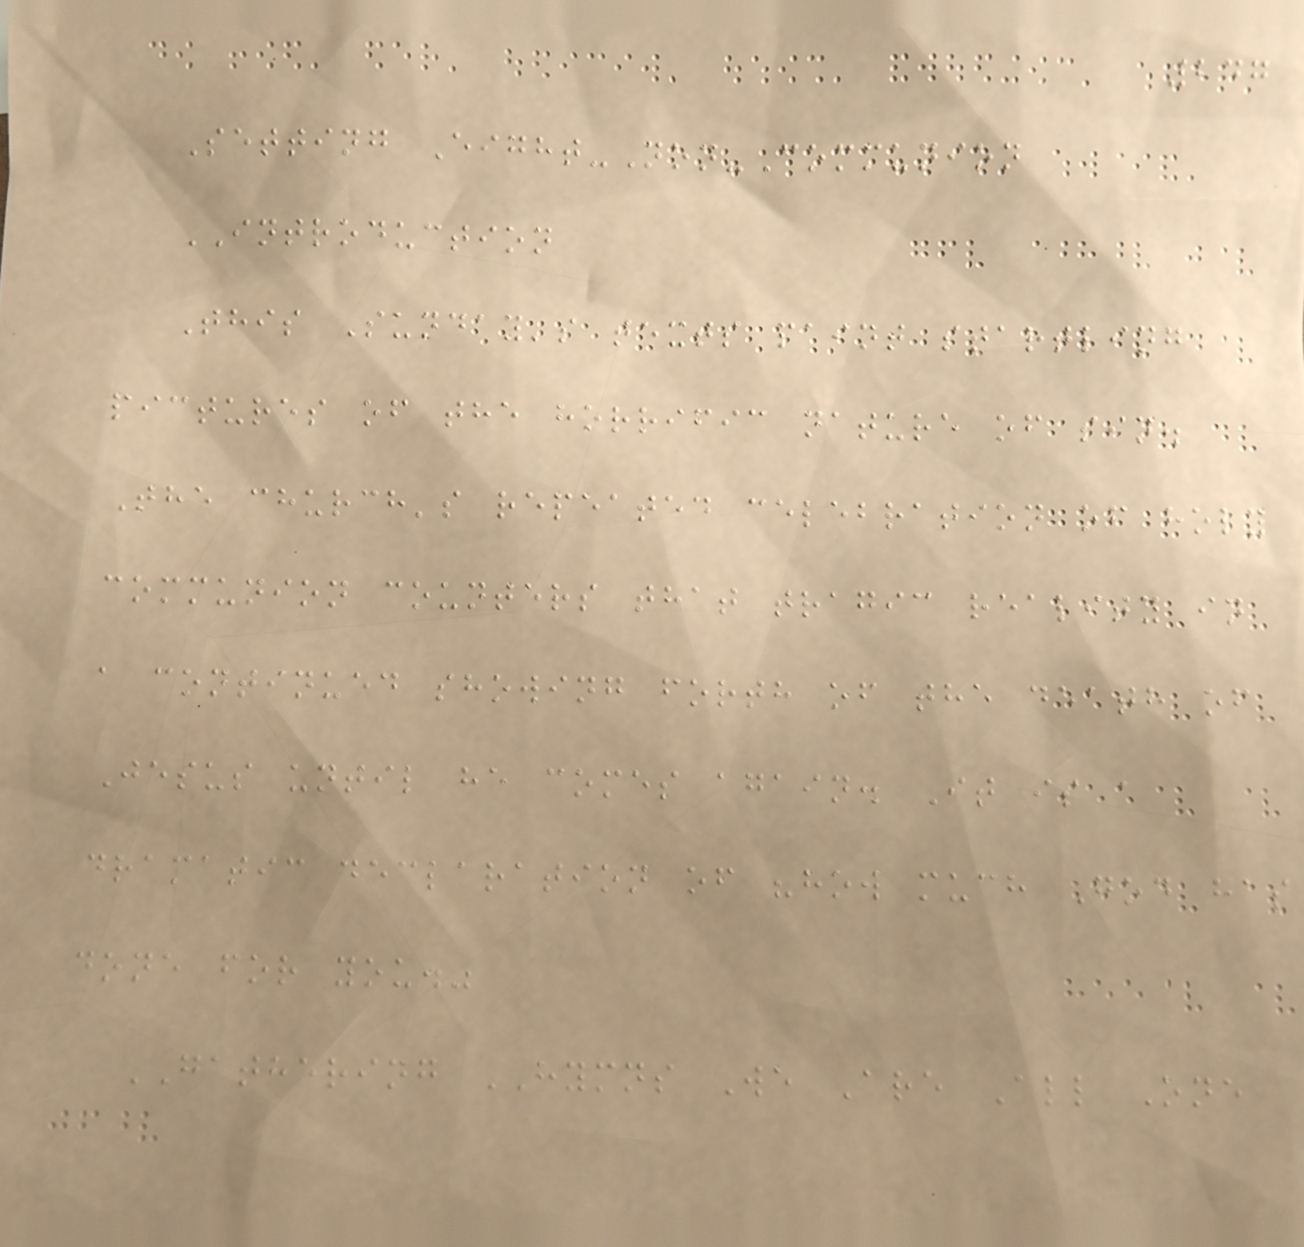247
Setting Eight-Non-Communion
INTRODUCTION
This Sunday's texts paint startling
pictures of the horrific nature of sin.
The church's repeated celebration of holy
communion counters that tragic reality in
a continued showing forth of the death of
Jesus until he comes again. It is a
dramatic declaration of "how much God has
done for you."
GATHERING HYMNS We Are All One
